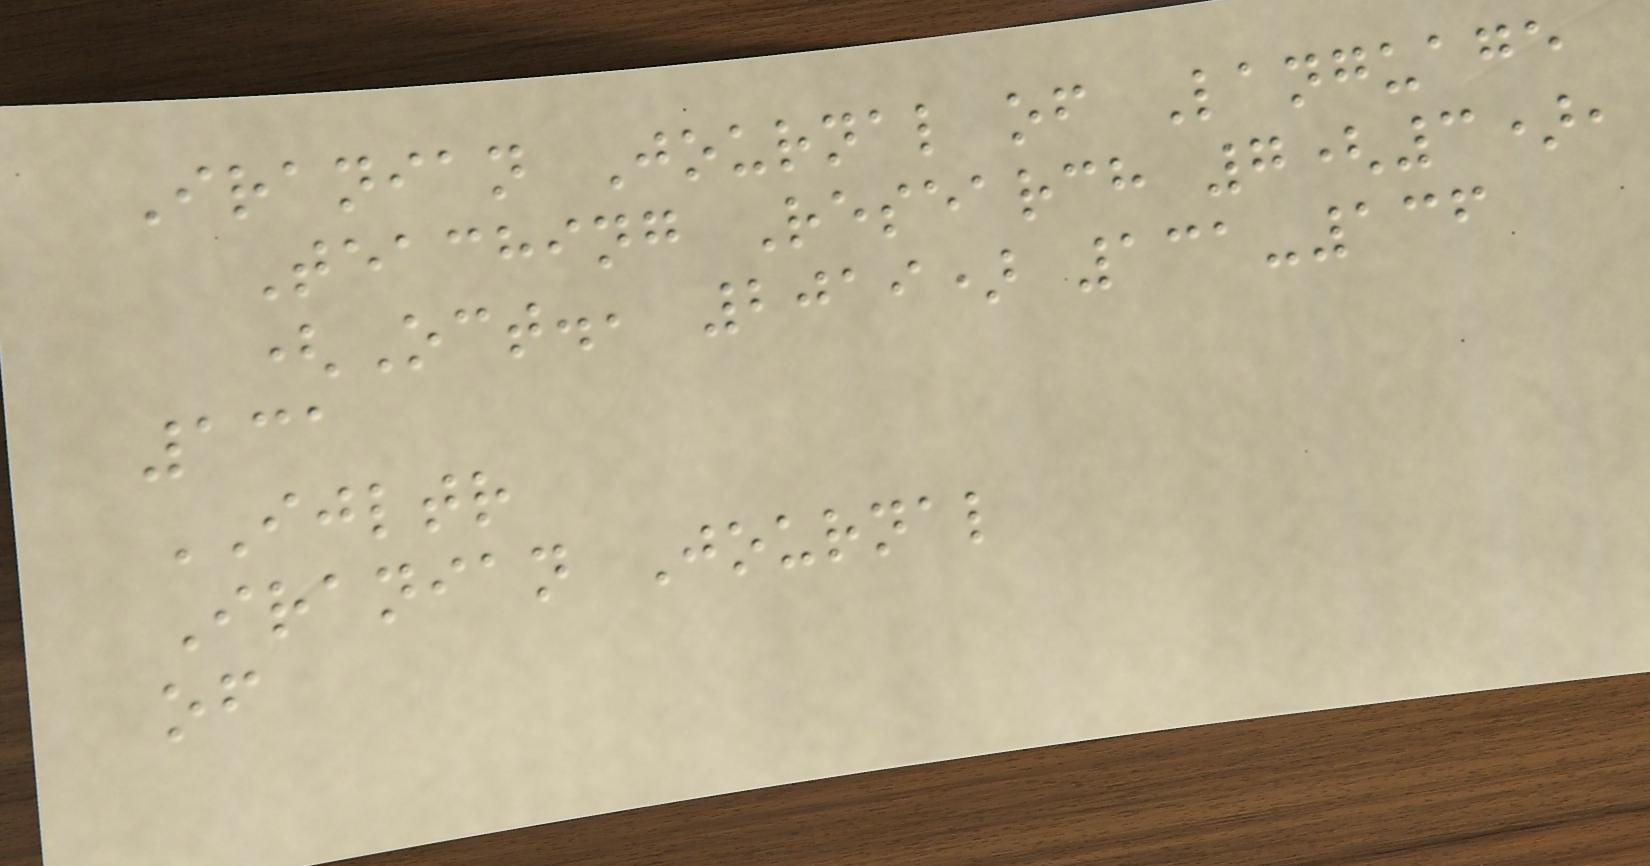Iranian Journal of Language
Teaching Research 7(3),
(Oct., 2019) 131-136
131
IJLTR
Iranian Journal
of
